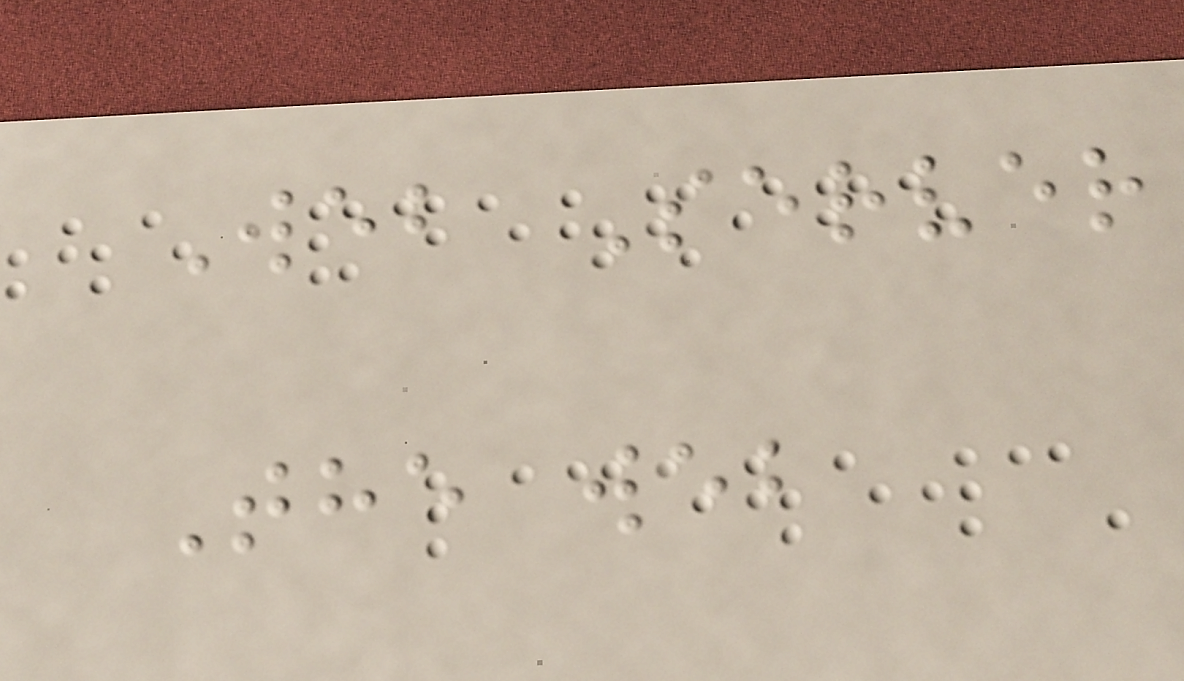Web Server
The web
